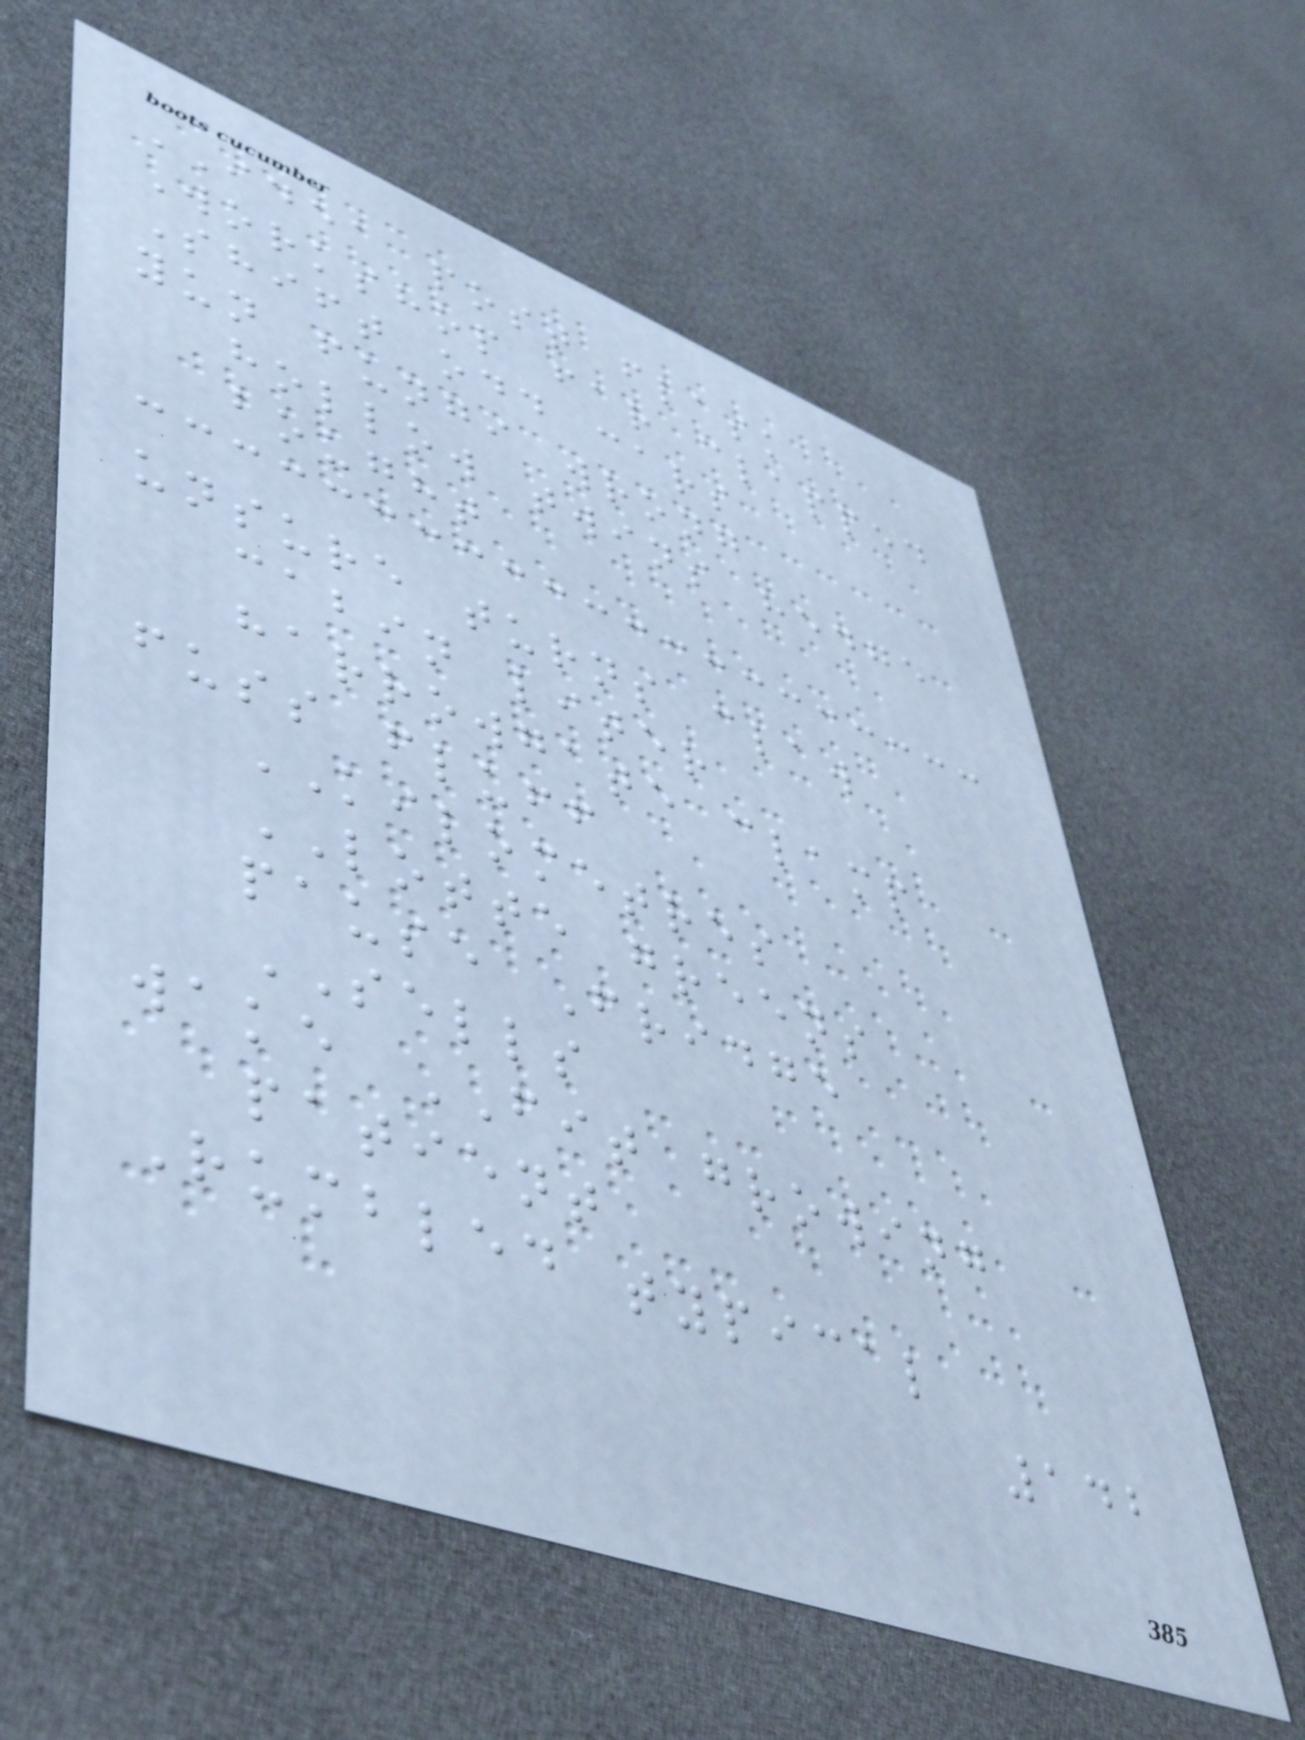IDEA post flask
Workshop far clapped
Shift odd cars
yun fungi wrong
hollow twins hedge
bought
unsure turns claw
cabin liter
harrowgate clamp
fuss fluff
KILOMETRES
LOTTE greens
pause Fridge
SELLS
wake FIT growing
patient
Rumbled typical
142
